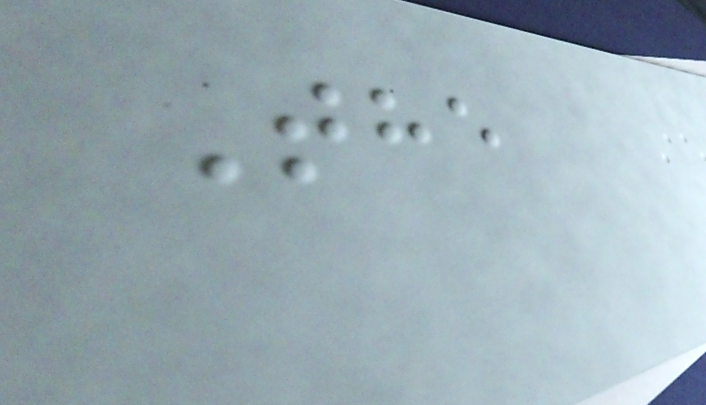The
